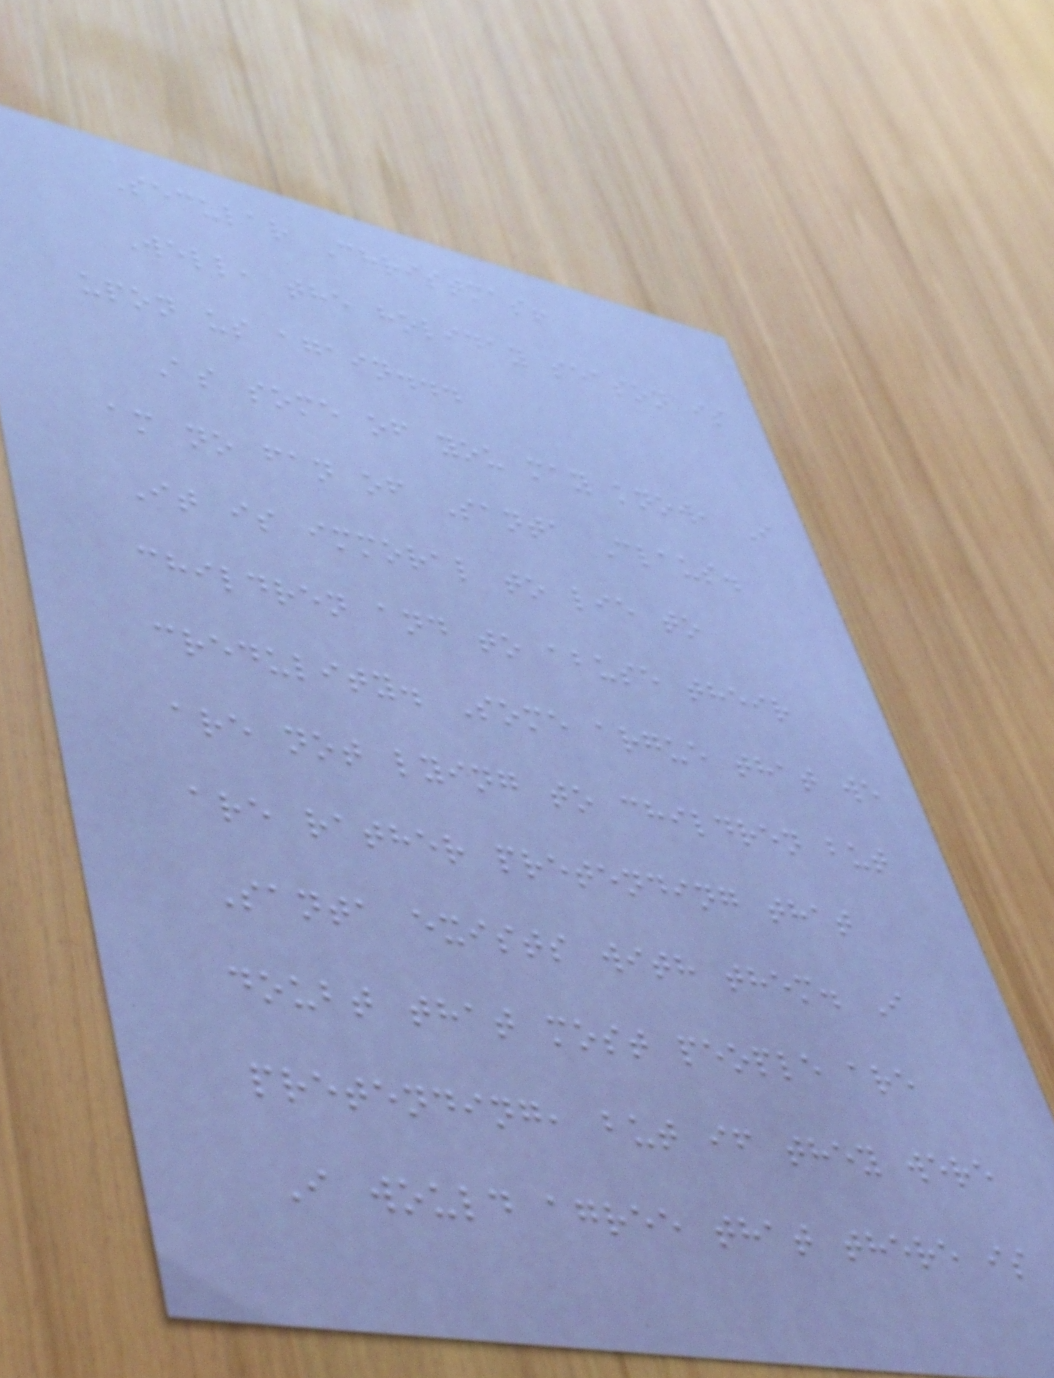Secular Christmas!
Well, the holiday season is
upon us again...
As some of you may know, I
am no fan of Santa Claus.
It is immoral to lie to
children and to abuse their
credulity. Some argue that we
are not lying to children but
are rather pretending that
Santa exists with them. I
doubt that most people are
pretending, but if they were
I would agree that there is
